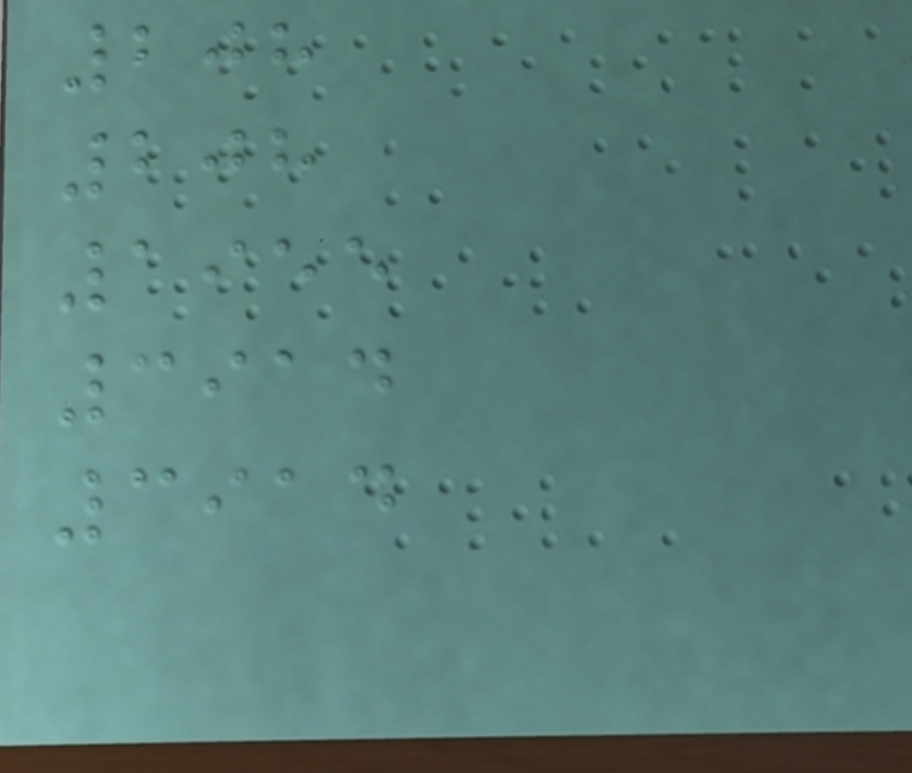208
208
1955
3914
3914
